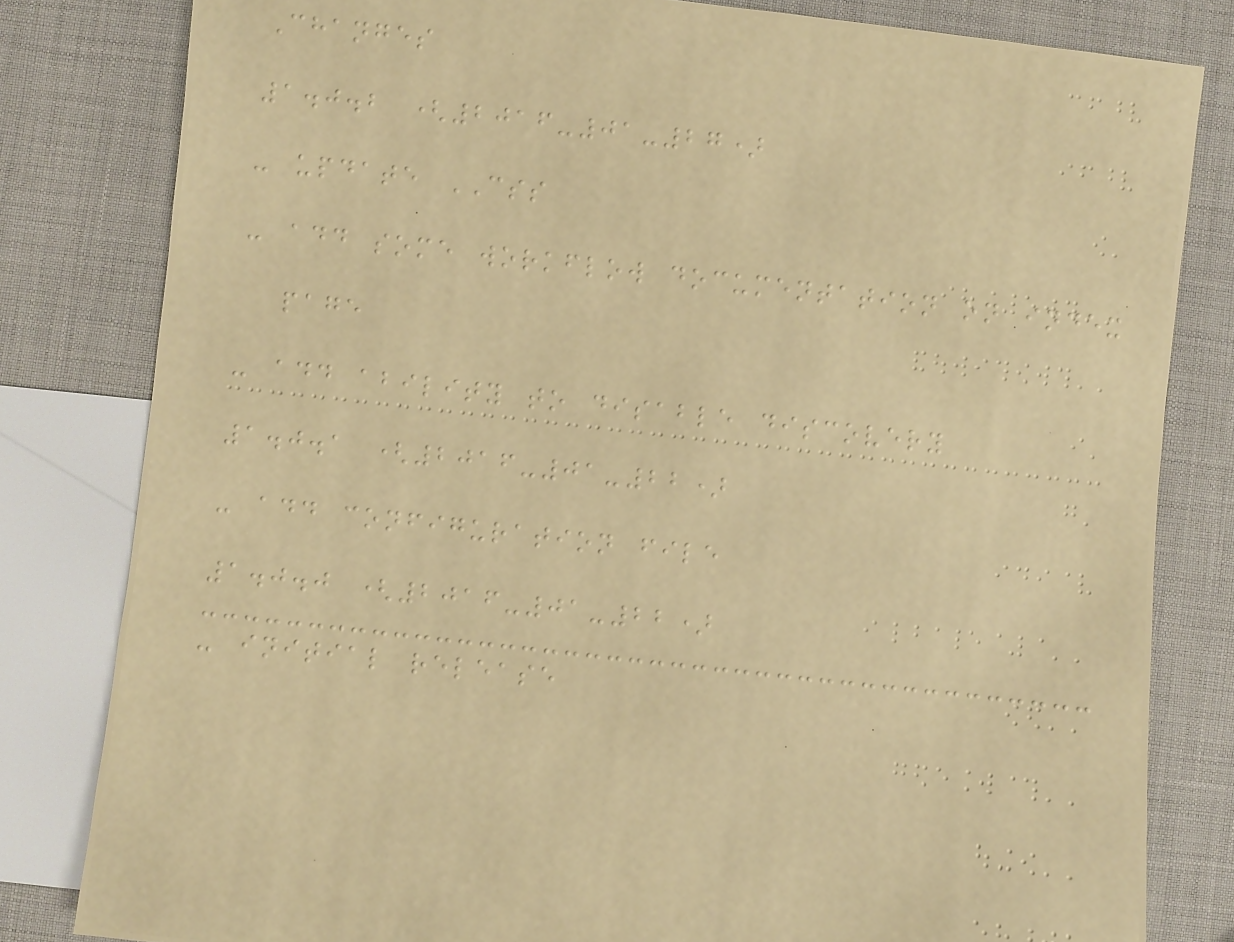Changes
1.0.2 (2016-01-27)
- update CSS
- add some workflow documentation on index
page
- add ability to disable discovery
1.0.1 (2016-01-22)
- add configuration file
1.0.0 (2016-01-22)
- initial release
